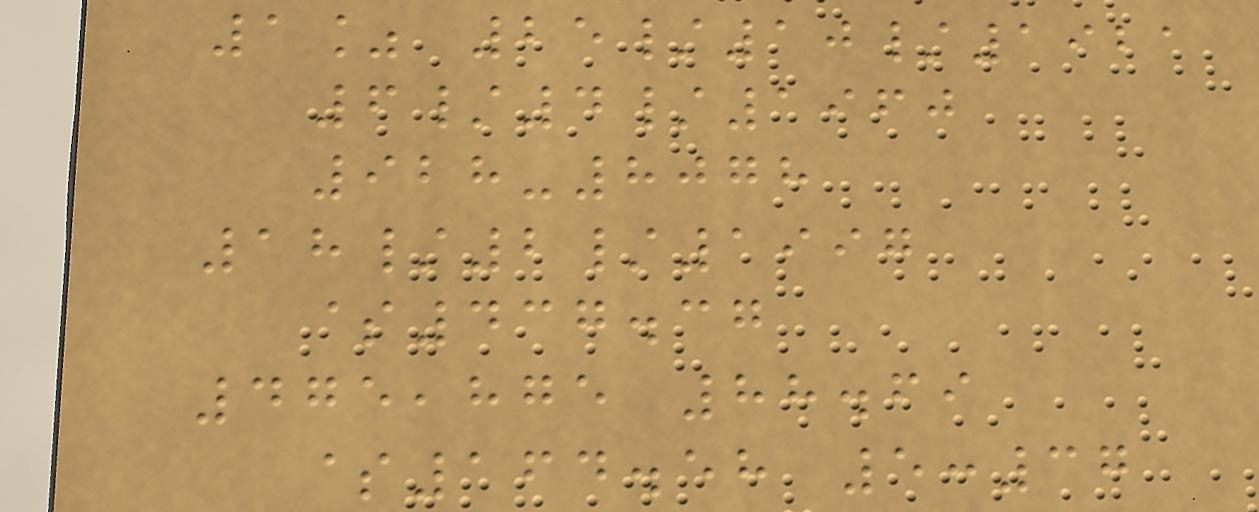1% 25/10/1921
6/4/1960
928-8078
18/2/1997
$437.37
475,875 88.69
$164.58 5:37
